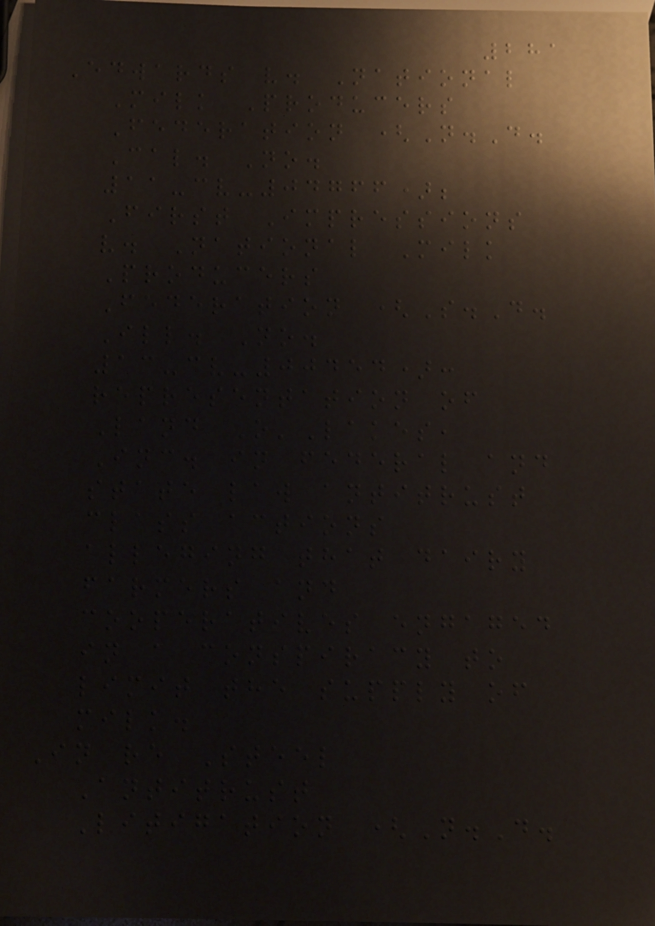281
Edwards v. National
Milk Producers
Federation (N.D.
Cal. No.
11-cv-04766);
First Impressions
v. National Milk
Producers
Federation (S.D.
Ill. No.
13-cv-00454):
representation of
Land O'Lakes,
Inc. in federal and
state law antitrust
class actions
alleging that dairy
farmers and
cooperatives engaged
in a conspiracy to
limit the supply of
milk.
In re Steel
Antitrust
Litigation (N.D.
